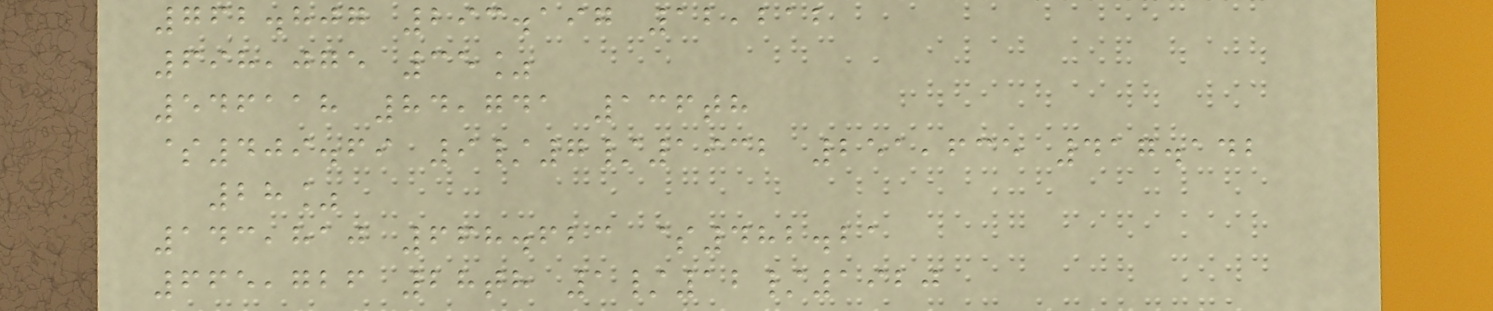762.807 293.197 12,212
698,075 35%
546118 84,741 136th
$409.69 9/7/1932 251,635 417.142
28%
143,810 668.623 $482.21
665,726 28th 1/12/1920
